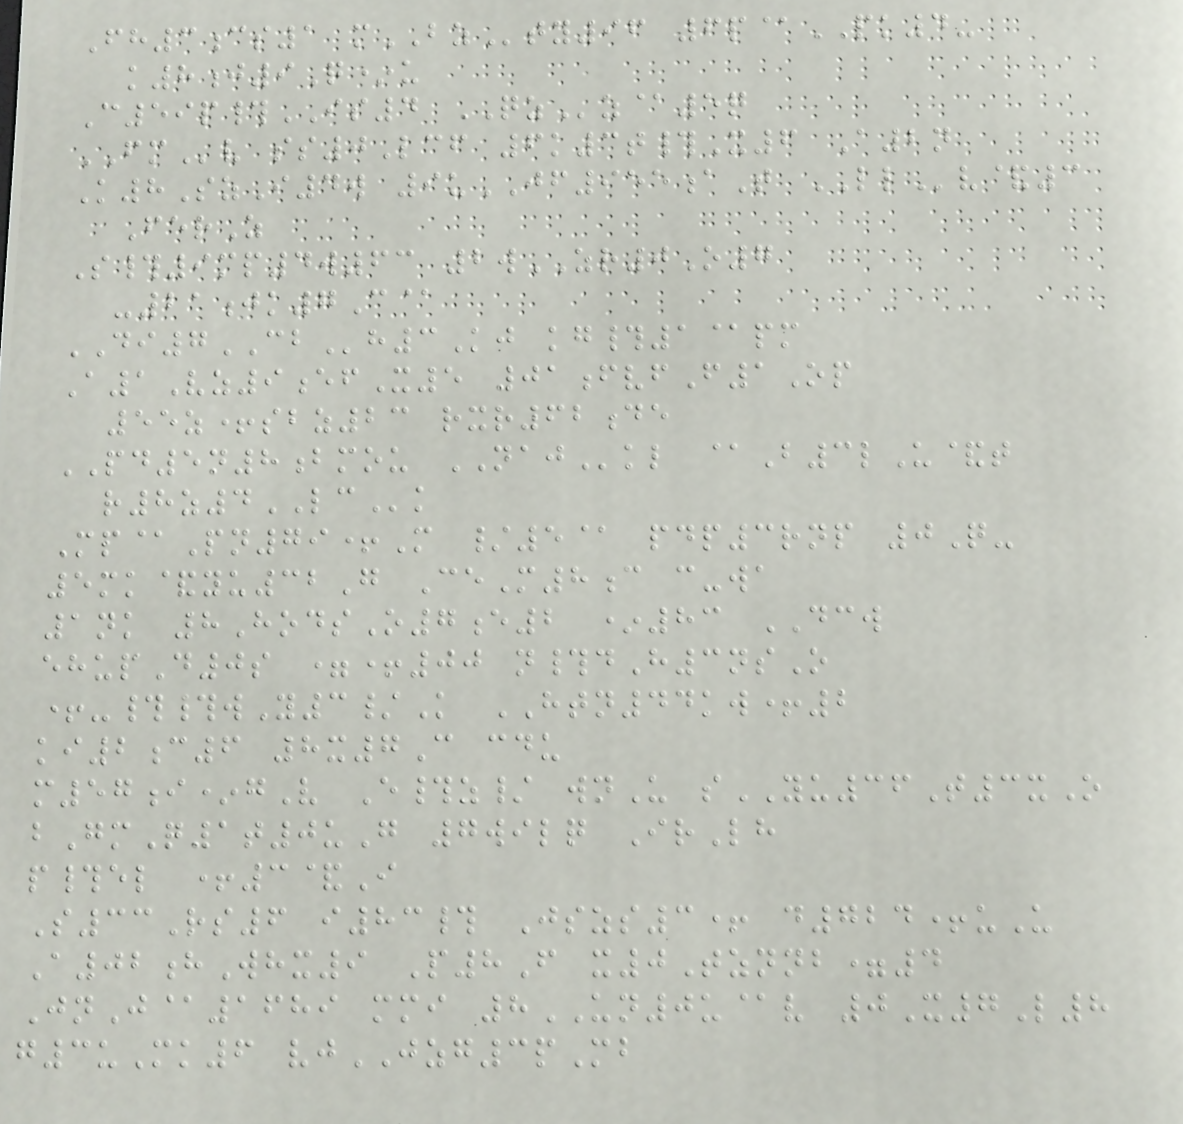Fh3cs1 mBZty96 6p@PK4-
k8j9Q*u
C59p#IS4 QZz@5q
FMv ss0Lcf 6k3t#X6 A2n
K8SzI4w 9uJF955aT LLv&3
FerZ
S#9mp4w63 2wZR0O7
-21jk7C@
DI7CBh3Kj kg#1@pm
A1Vz9efX5 01fvfF1Op
55z+sbz23 rxr62de
PD5n8bmou NAJkl @B3lU&t
r8z4LCk
Mp@Pn79+M /5@ pdp3rnp 0Q-
5mk&yu32G CeM8c c-wa
1nk 8HodsO7e2 *83 DCW
ehupD0s =+00 n#dH3nsO
+-##wY3/K HTN44kw+2
ki2c6 8x7C cdu
m57i*gV E#z/ wnU sYU36T3xO
bGmQ1t0uG 7wilq IrLh
p#el +3&I
S33Rs6 i83# Jszs3+ d724+uU
A02hWhx9 P8F x0Tznnb=4
JnJ@1689 mmi 8UN0u@v 0X7L8
g3uMk6 vjJZG3pMb
